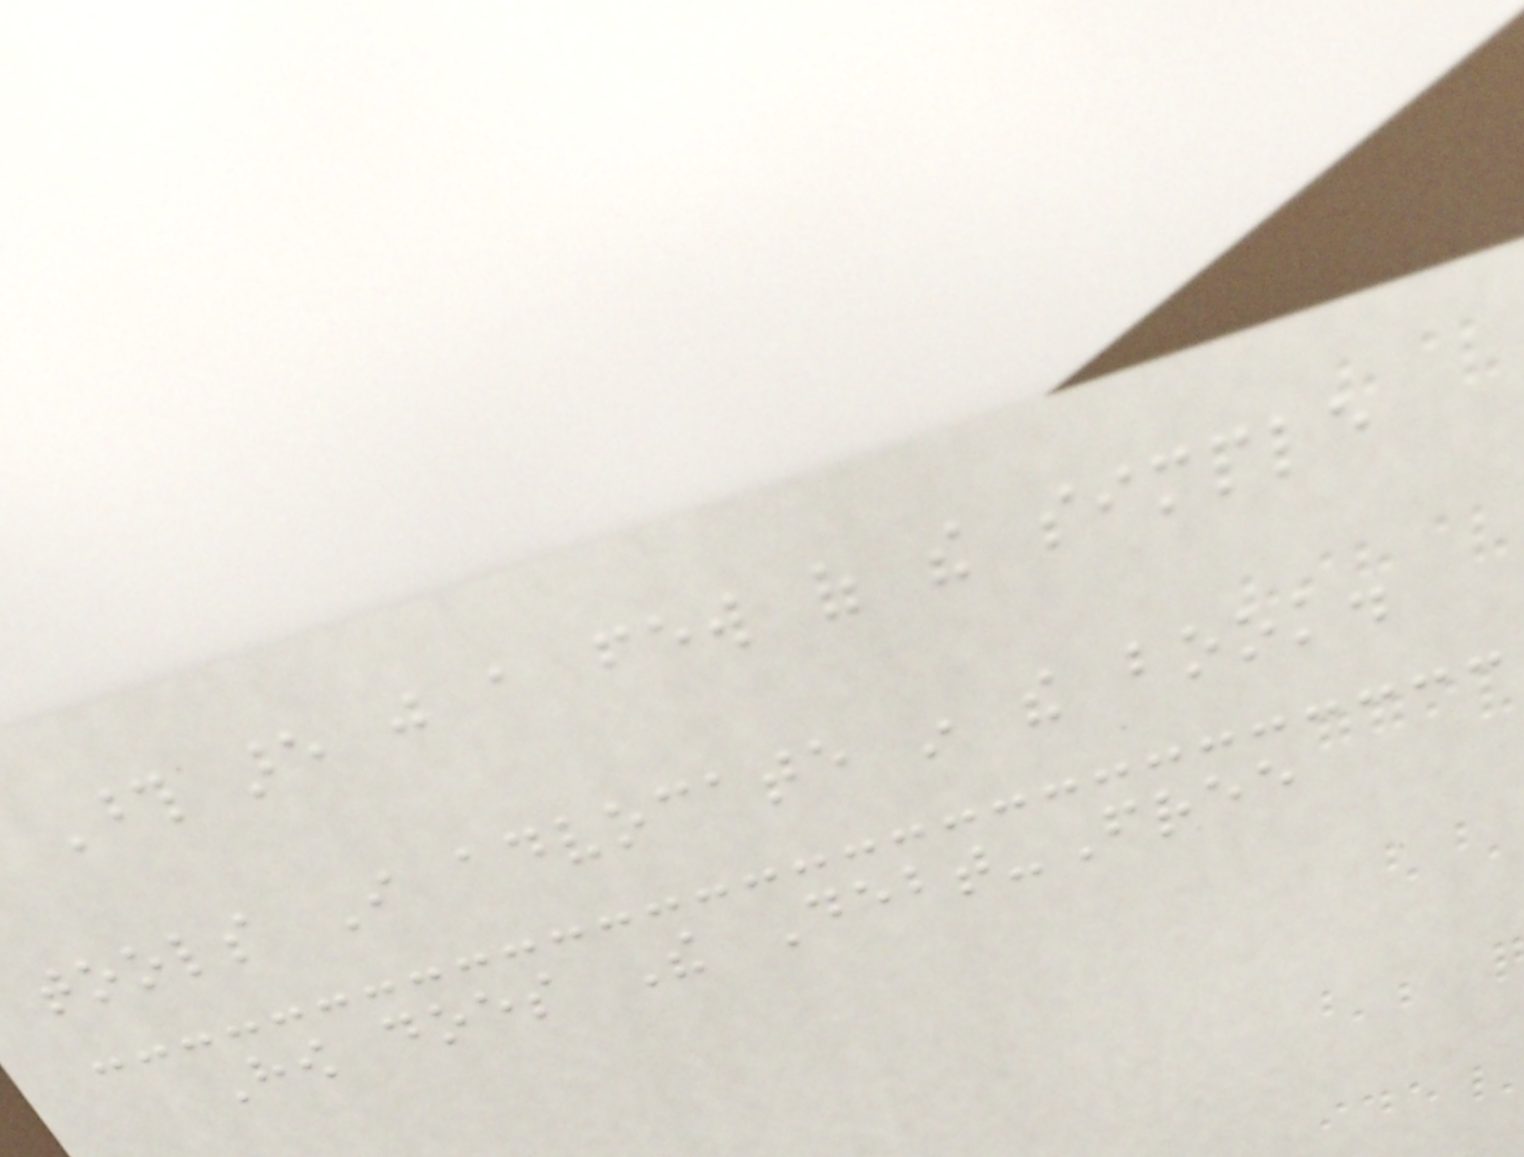Those are just a few of the simple
tools I advocate in the book.
How does The Debt-Free
